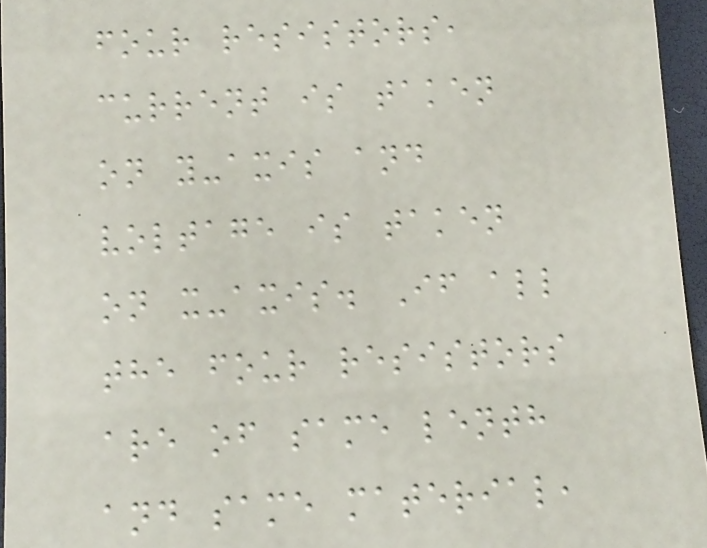four resistors,
current is taken
on y-axis and
voltage is taken
on x-axis. If all
the four resistors
are of same lenth
and same material,
